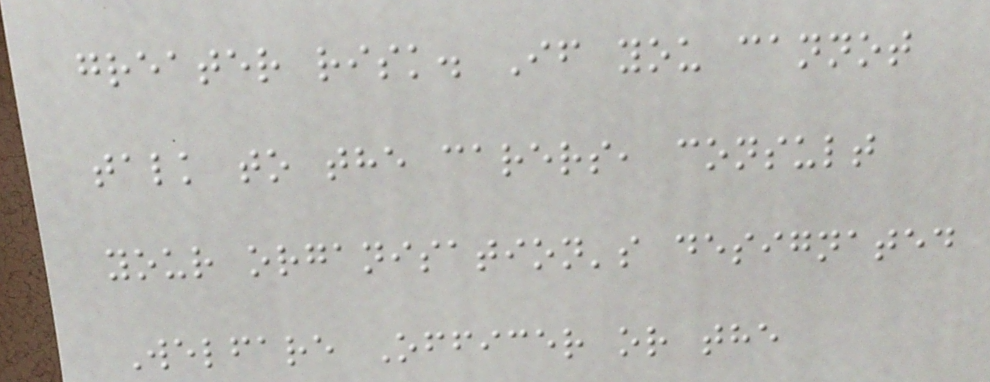greater risk. If you cannot
talk to the carers, consult
your organisation's designated
Welfare Officer or the
